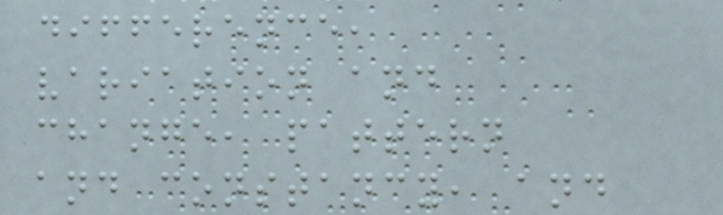difference,
variation and
change, pattern
and constancy, and
